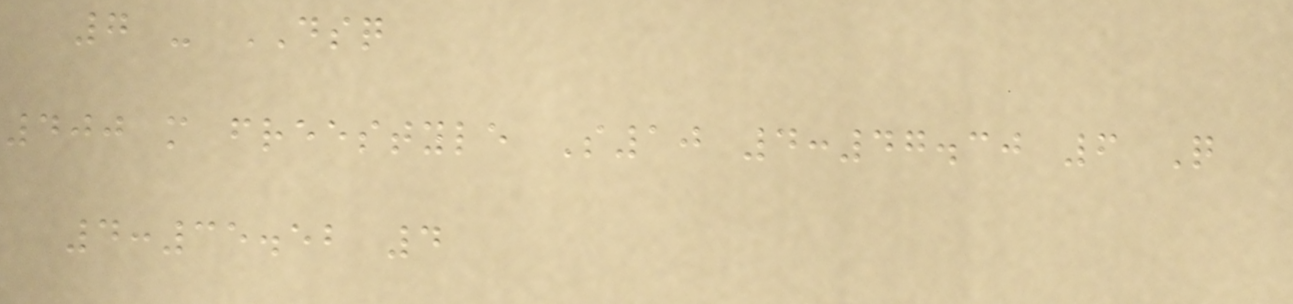7 - DSQ
400 m freestyle S10 4:47.30 6 Q
4:35.52 4
